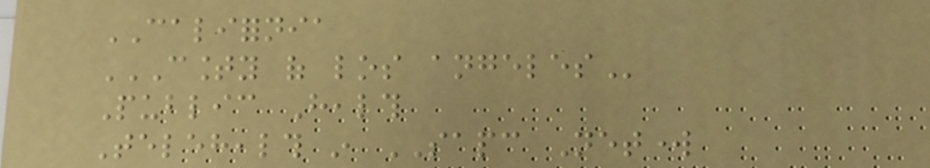CALIFORNIA
COUNTY OF LOS ANGELES
Public Health
Telehealth in SAPC Network
